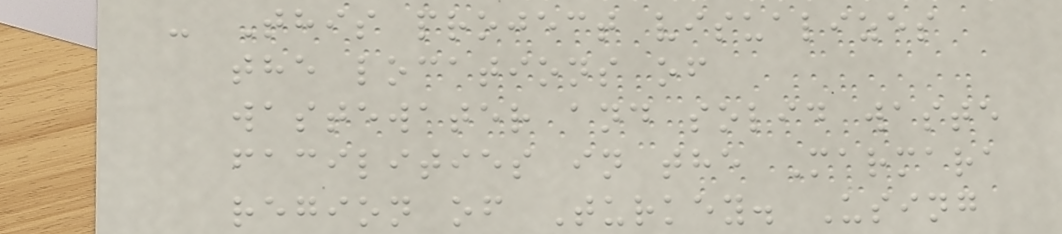- This project visualizes
the locations of
wastewater and solid waste
facilities in the Marmara
region of Turkey. Using
